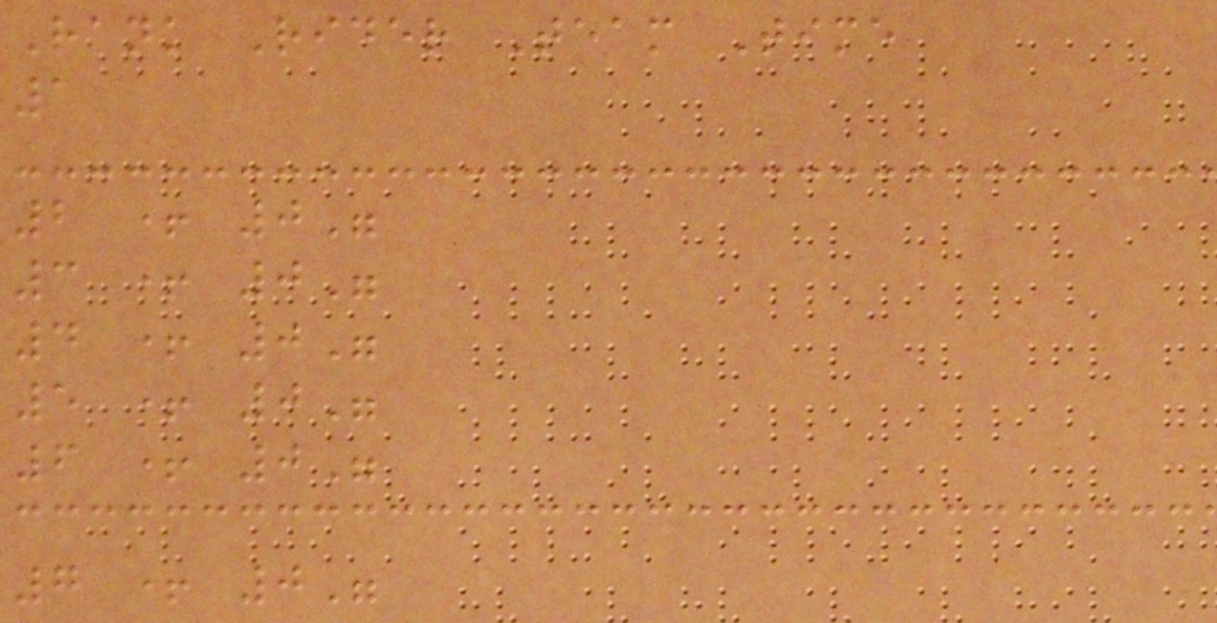Rank Rider Team Time
1
2 + 0"
3 + 0"
4 + 0"
5 + 0"
6 + 0"
7 + 0"
